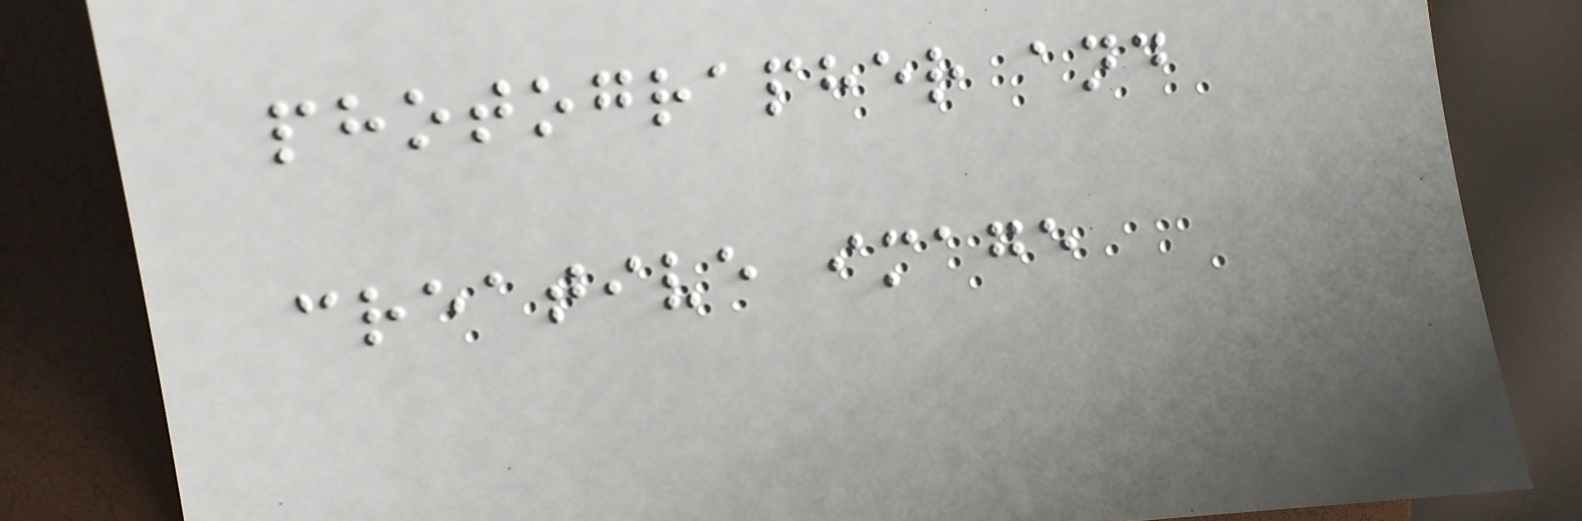photographer and
creative image
